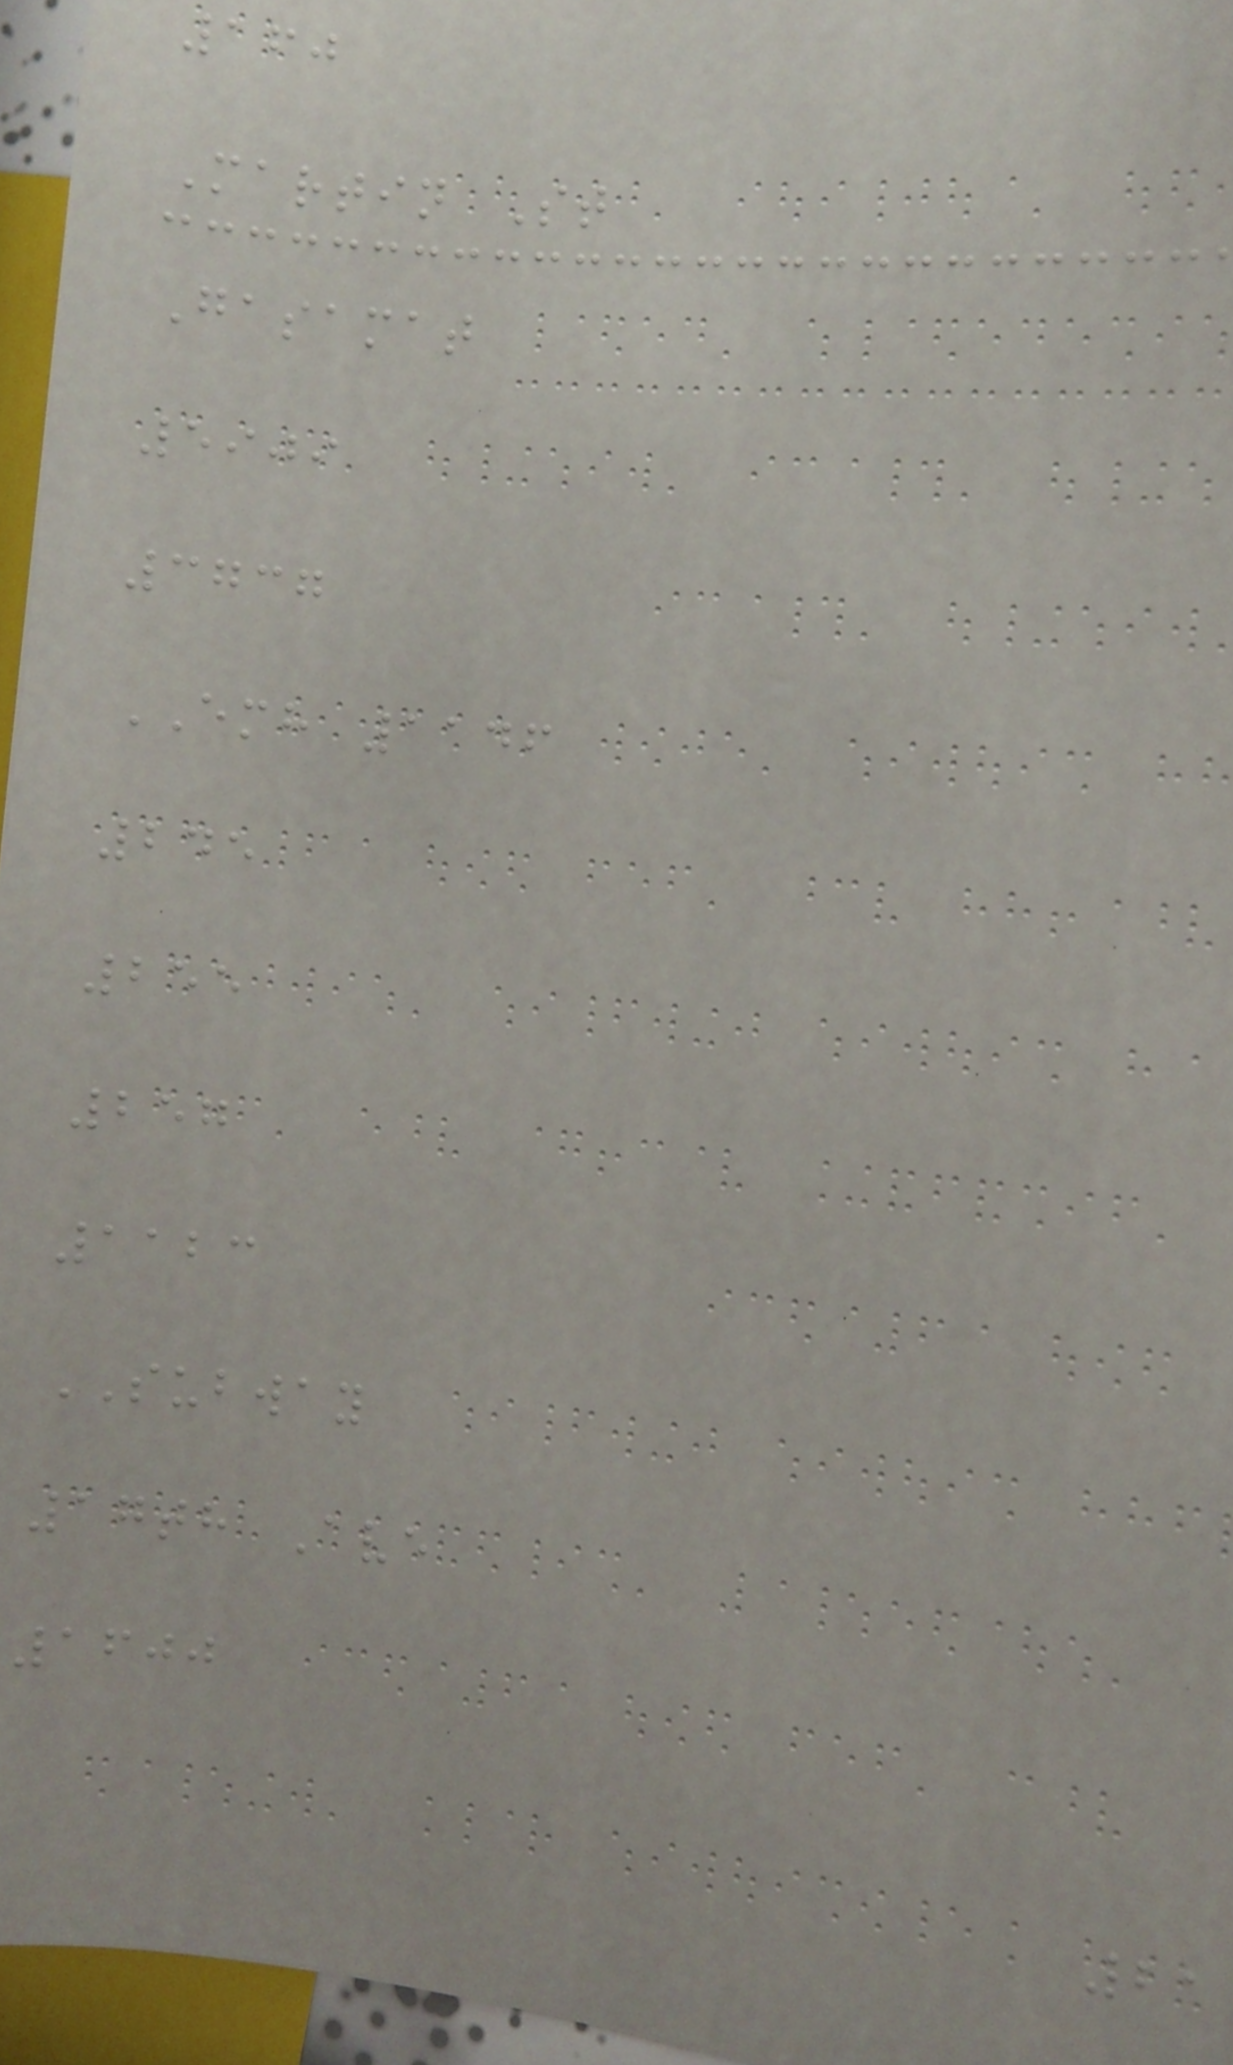160
Martin St
Gasamat
5909
3737
EMH 1146
245
255
257
1123
SUBWAY
17th Ave
1600
21
